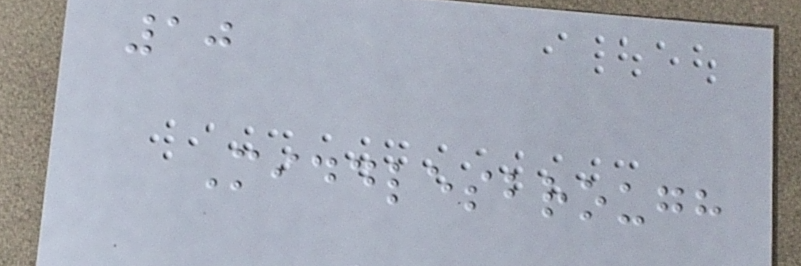10
Middlesbrough
